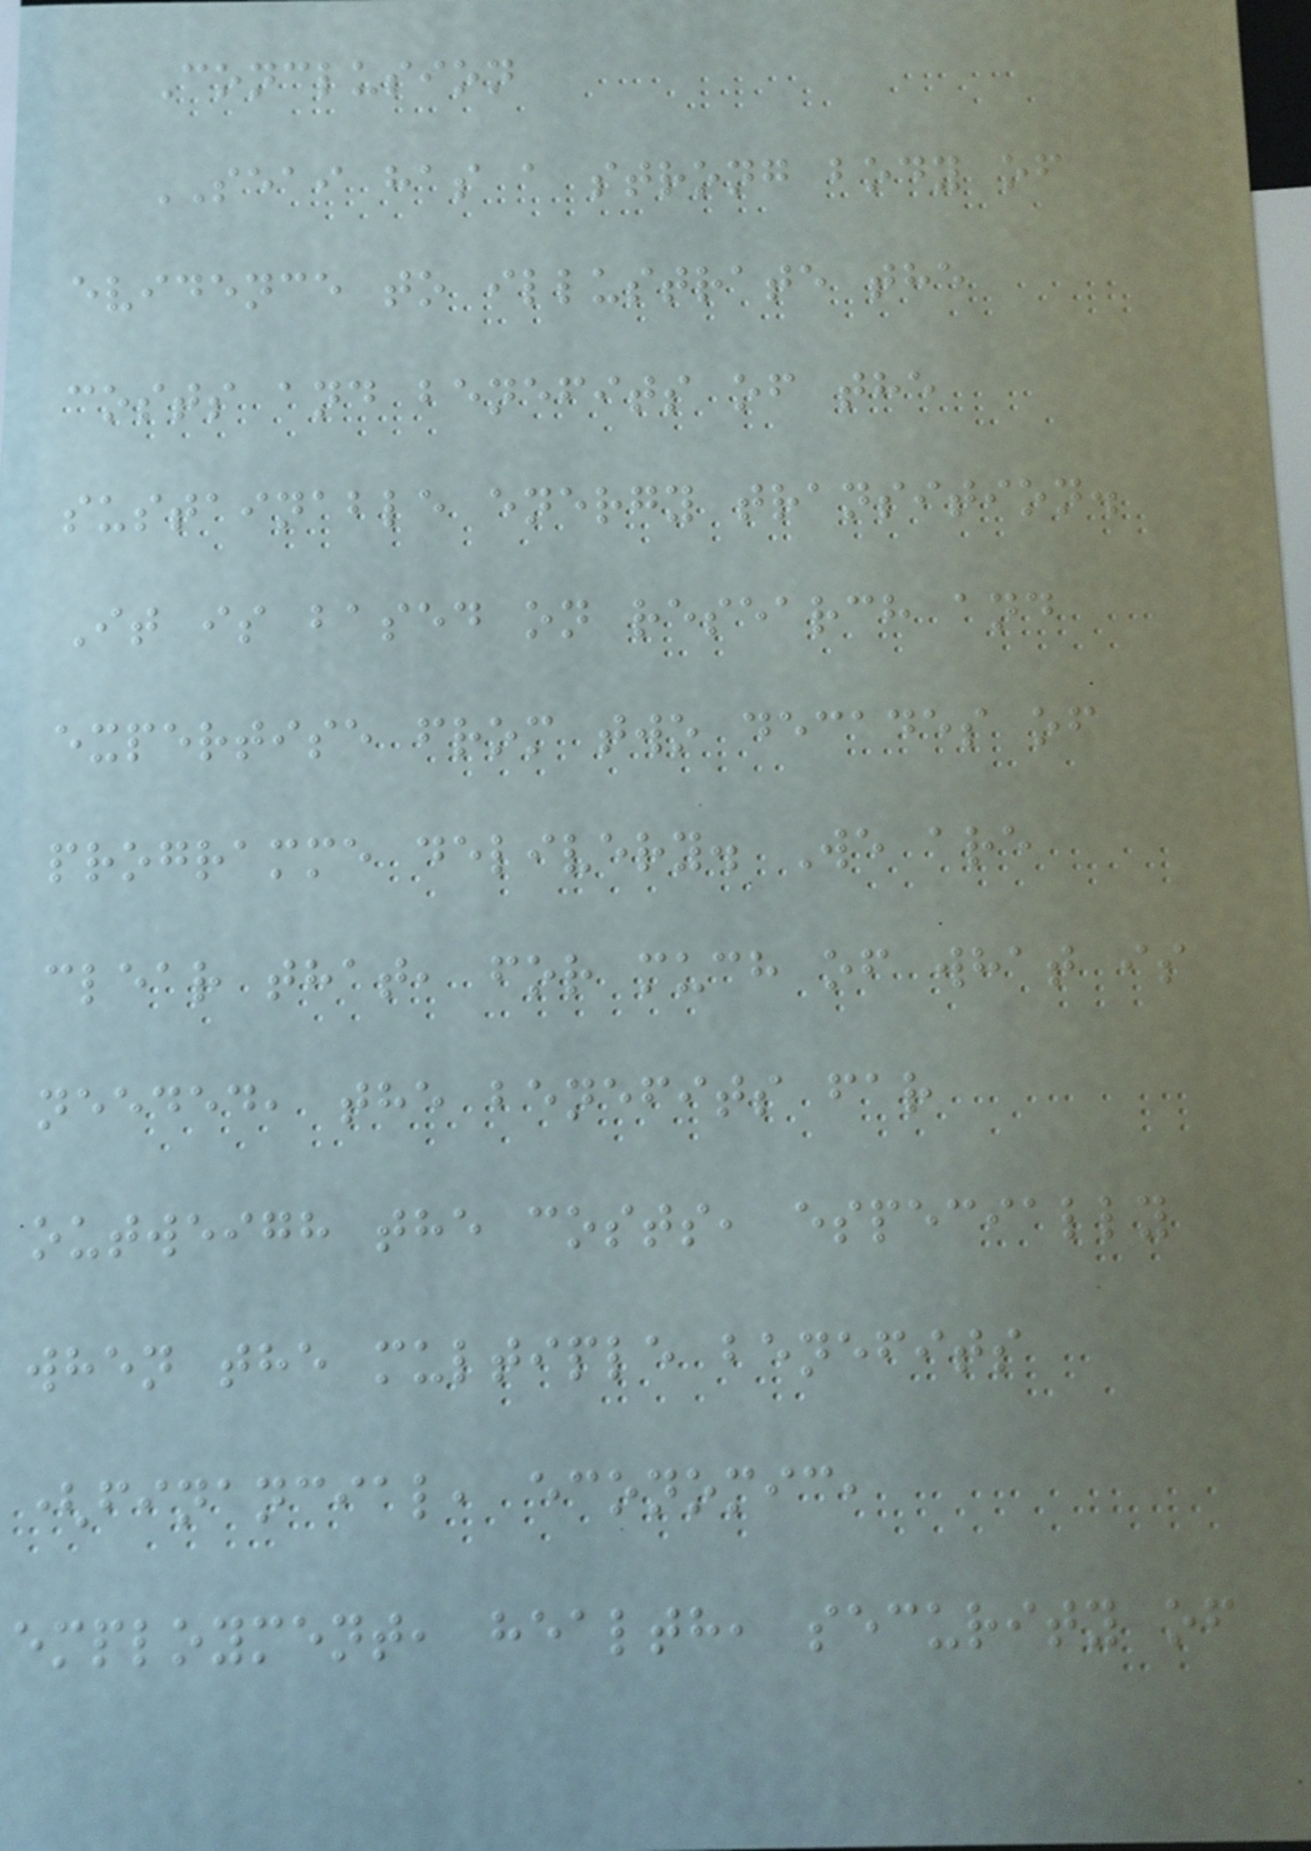Conclusion
SEAI has a strong body of
evidence to illustrate the
costs and benefits of the
sustainable energy transition.
It is based on research and
expertise from two decades of
programme delivery. We are
clear that, for much of what is
needed, the benefits far
outweigh the costs, especially
when the multiple benefits
(financial, economic,
employment, health, security of
